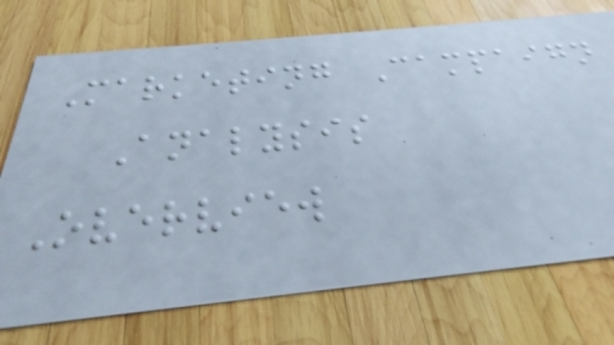Marketing Campaign
Analysis
Overview
